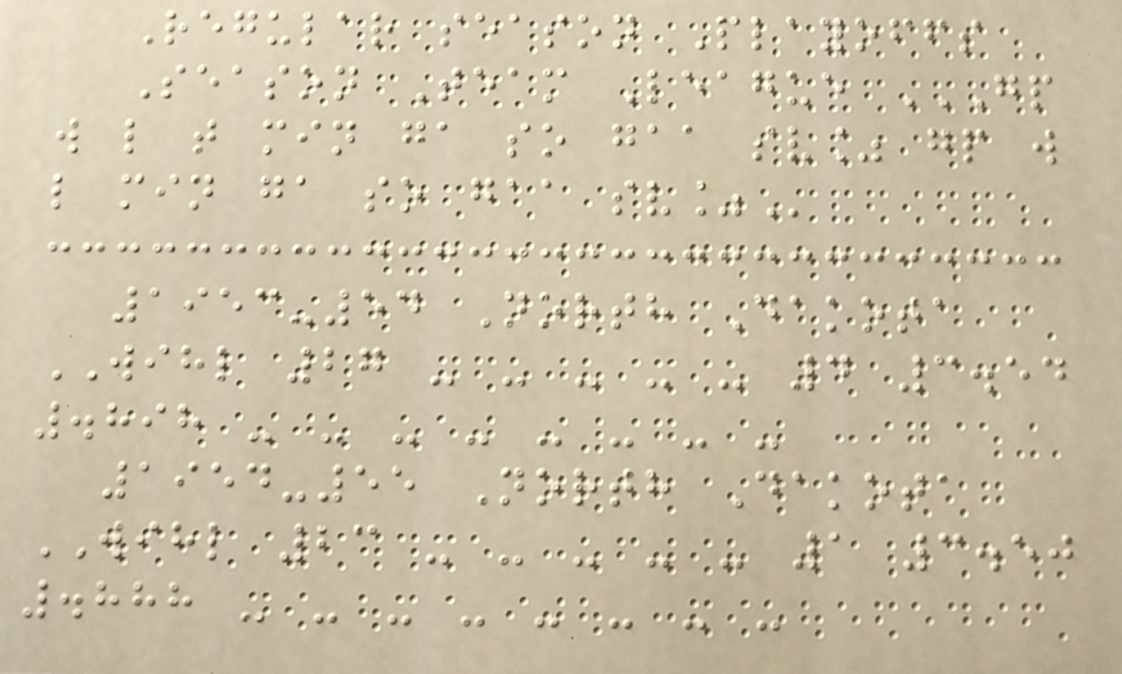Regular season Playoffs
Season Team League GP
W L T MIN GA SO GAA SV% GP W
L MIN GA SO GAA SV%
1953-54 North Dakota
WIHL 27 - - - - - 4 3.54
.898 - - - - - - - -
1954-55 North Dakota
WIHL 23 - - - - - 1 3.50
.888 - - - - - - - -
